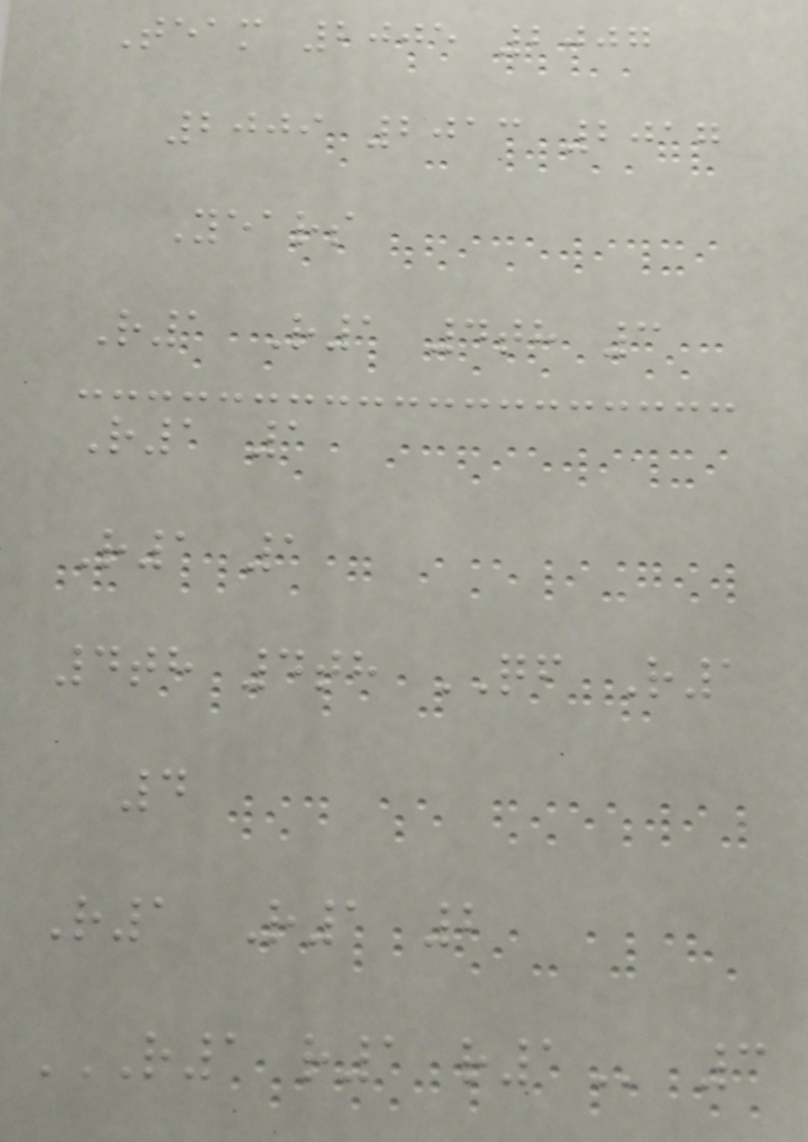Team 2005 2007
2009 2013 2017
Years
R1 R1 4th 3
R1 1
R1 1
4th 4th QF R1
4
R1 R1 2
R1 R1 R1 3
